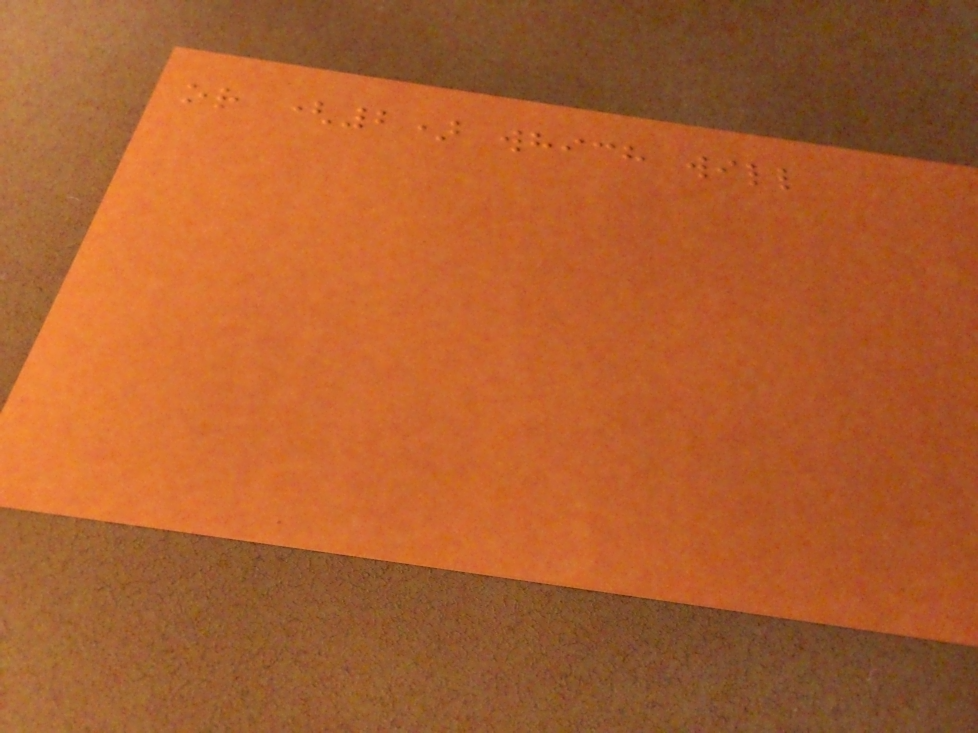or (2) which will
